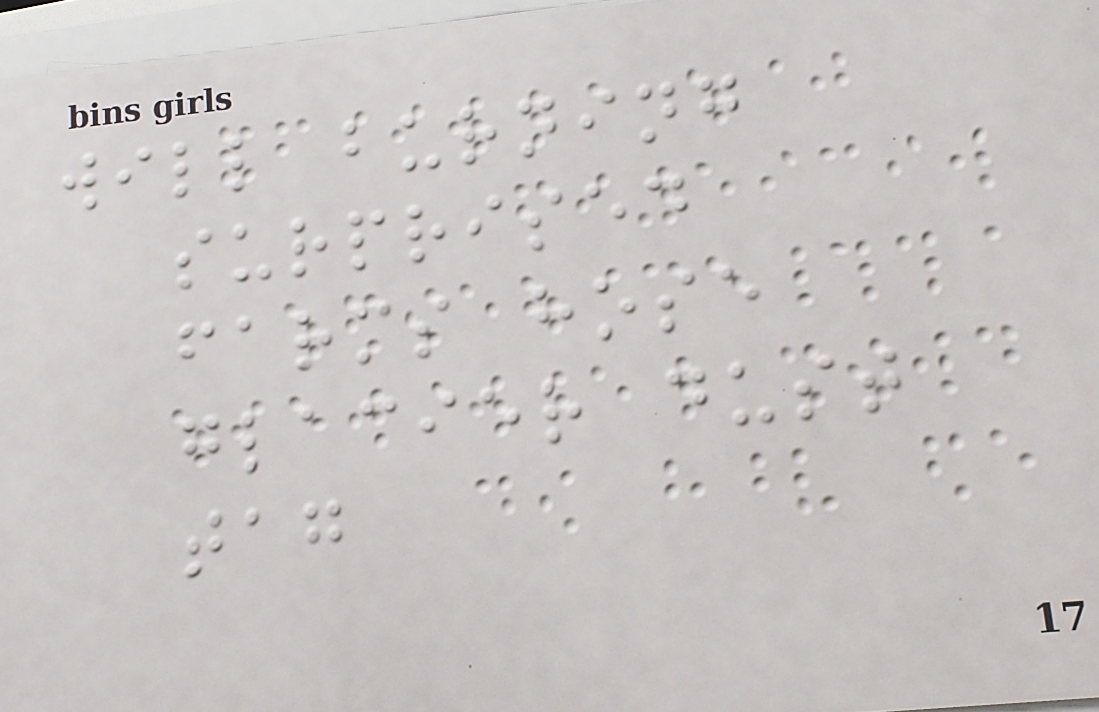will burning
surprised
farms hose
glacier dust
tag
